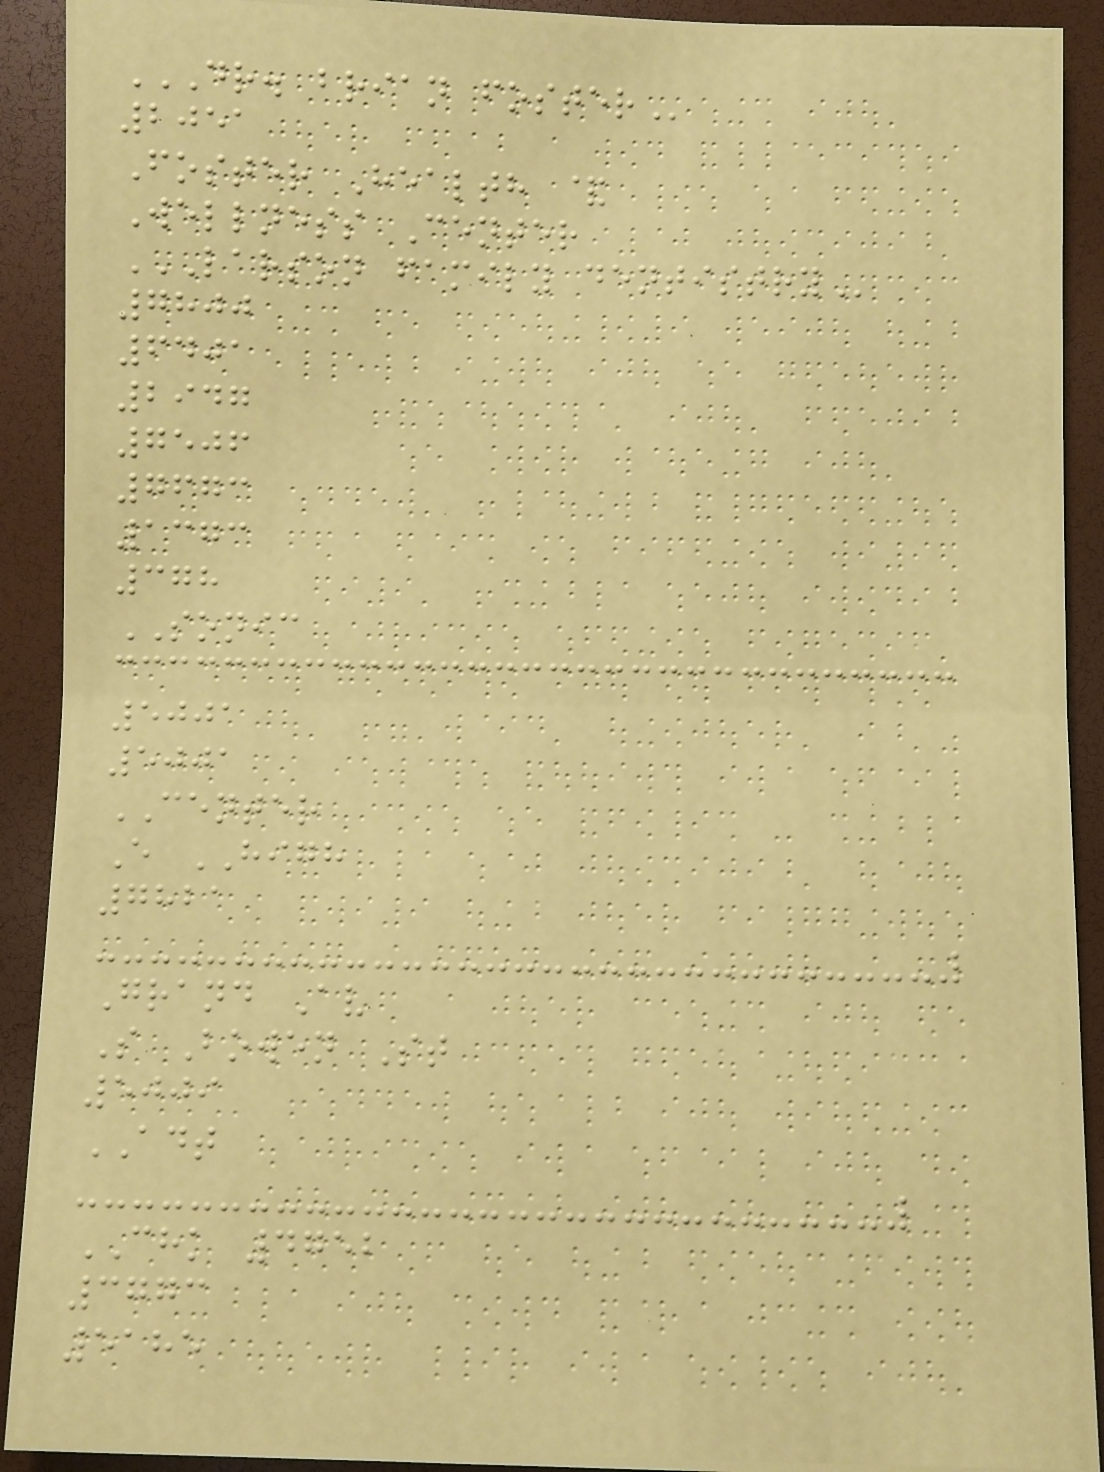DR. BRIAN FOSTER
2051
Foster Health &
Wellness Center
LARSON FAMILY DENTISTRY
7800
6401
2947
7506
7673
1373
378
SONIC
5001
5001
CENTER
E HIGH
7821
Grand Av
S Bowen St
5009
ADT
CHK 4752
3773
5185
